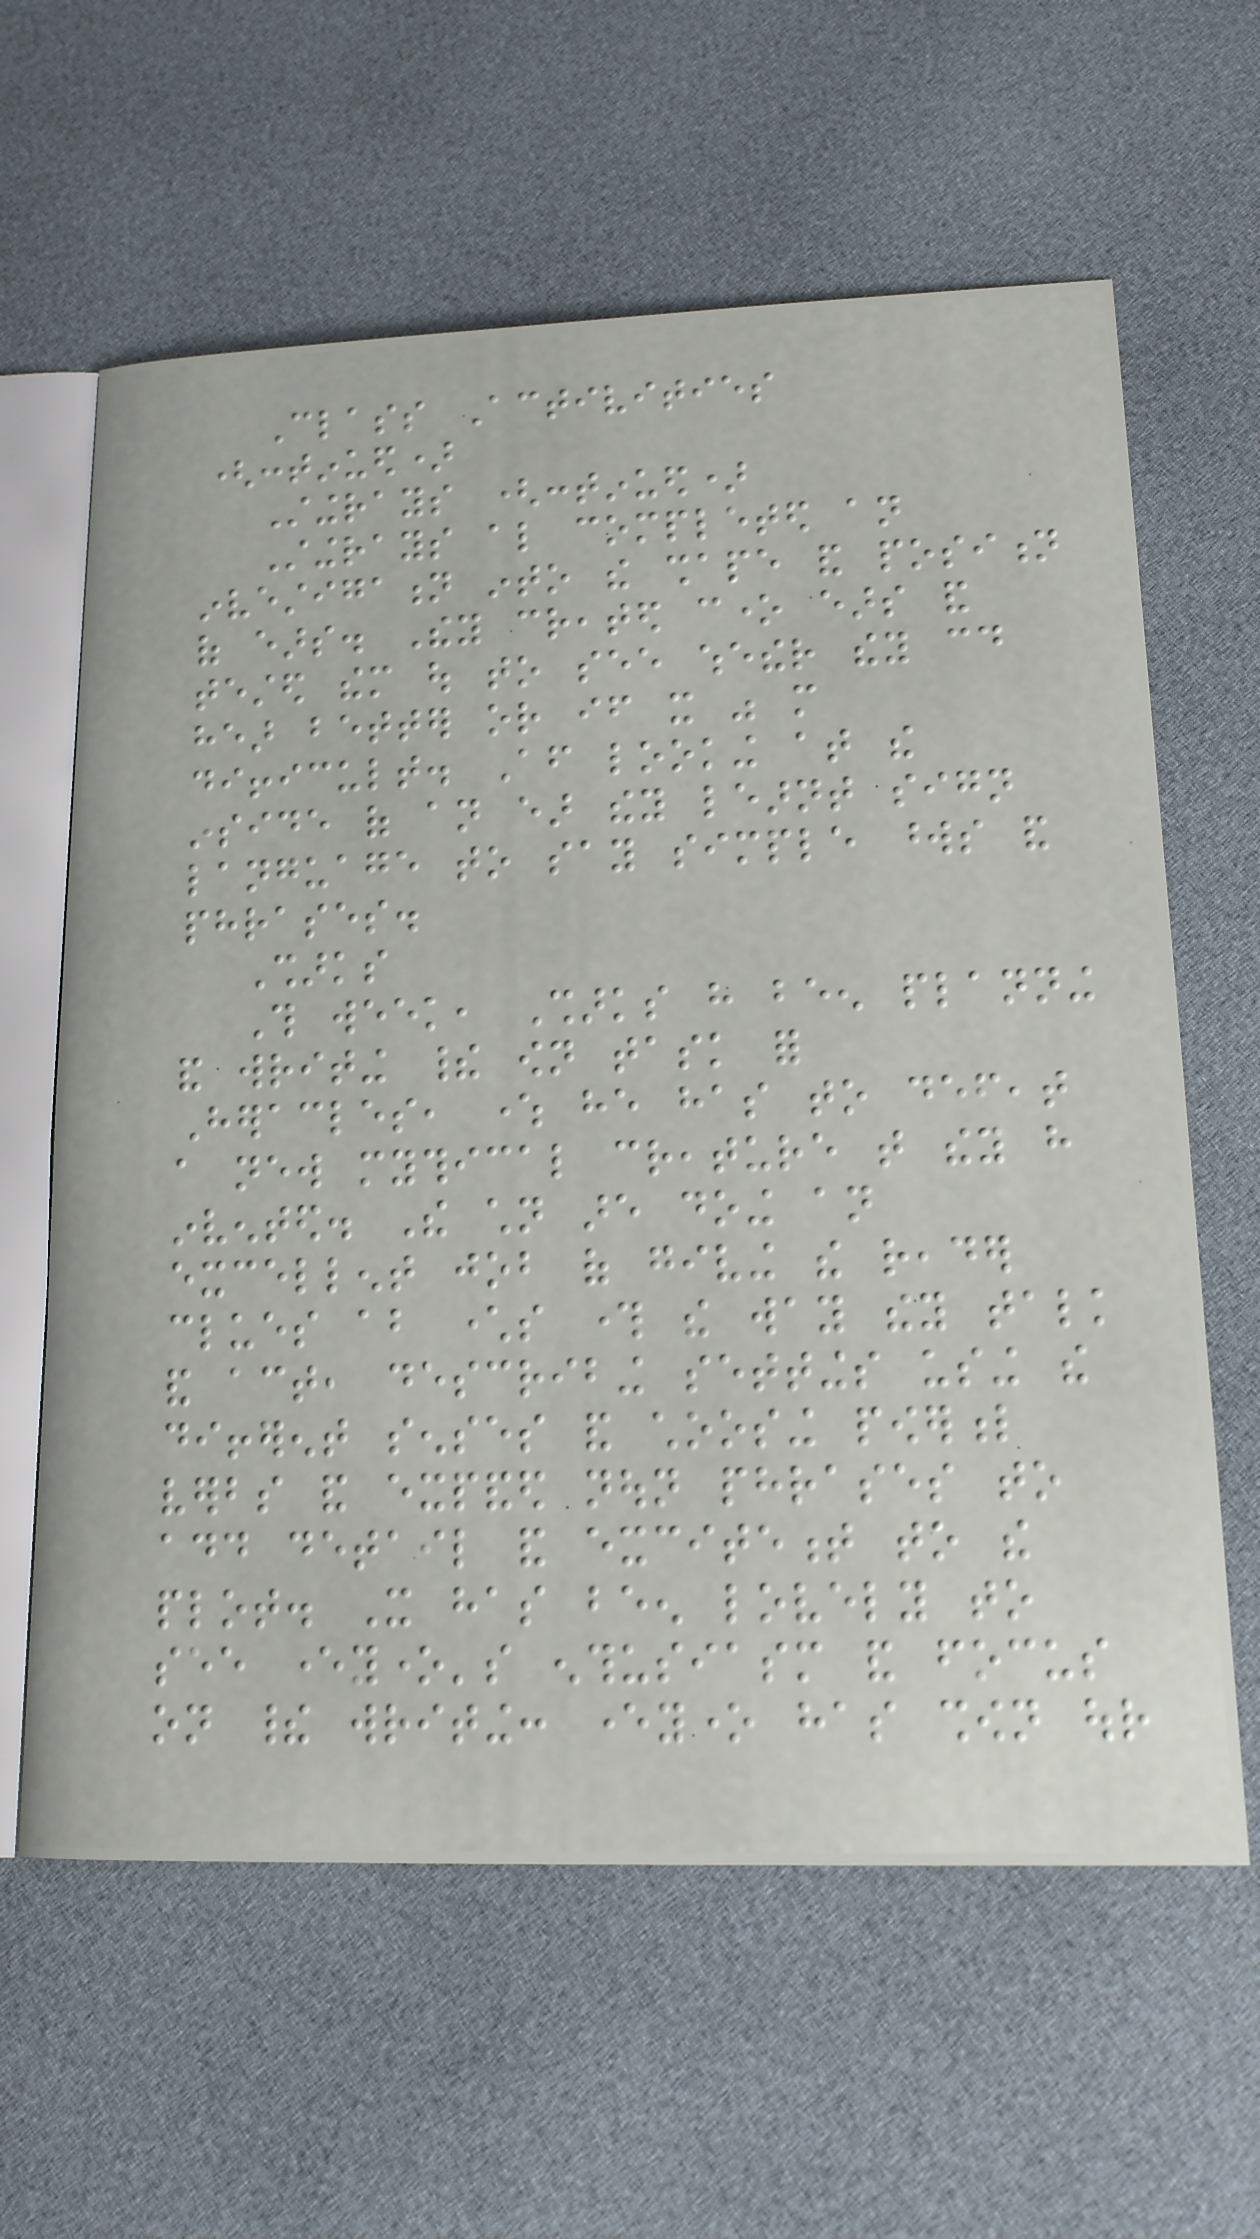Class Activities
(continued)
Stingrays (continued)
Stingrays also completed an
investigation into the shape and position
of ears. They created cone ears and
tested them out to see whether they could
hear better or if it was more
difficult. After looking at the
inside of an ear they learnt sign
language to say simple words and
phrases.
Sharks
This week, Sharks have been planning
and writing their own task for
Heracles, where he has to defeat
a new mythical creature that they have
invented. The children are doing an
excellent job of giving the reader
clues about characters through the way they talk
and act, describing settings using the
different senses and choosing powerful
verbs and expanded noun phrases to
add detail and excitement to the
plot. It has been lovely to
see everyone's enthusiasm and focus
on their writing: everyone has shown our
